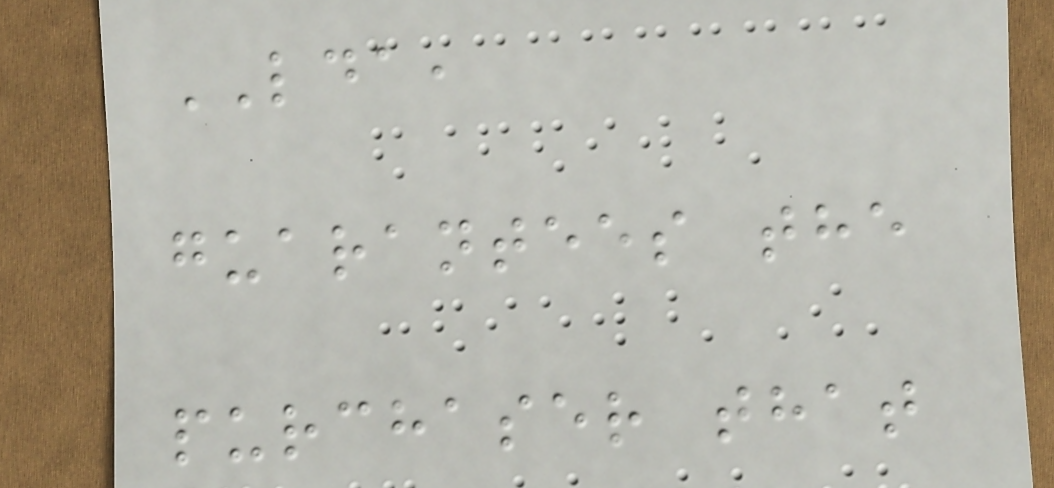LDA,
guarantees the
purchaser that
